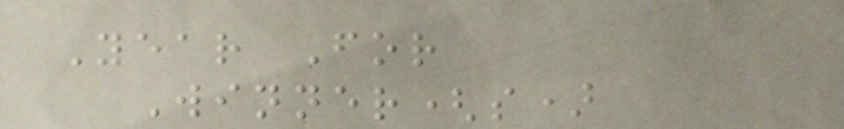Year For
Winner(s)
